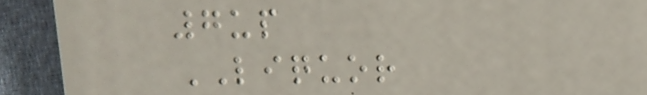7up
LIQUOR
